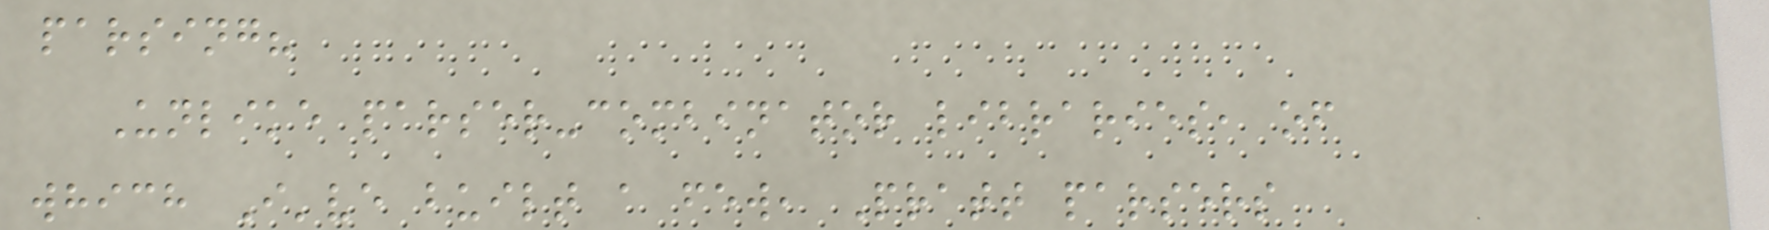parsing?
Unlike parser-combinator libraries, of
which I've built a few, Pratt parsers
